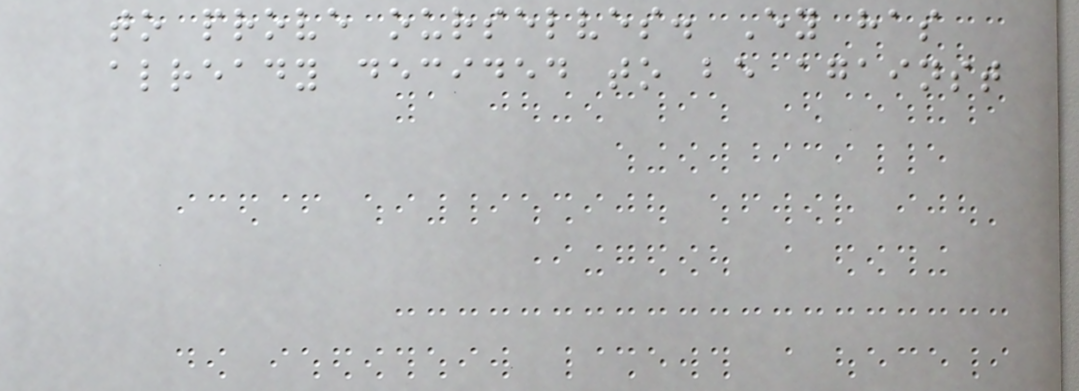to prove ourselves. Ey has
already decided to be against
